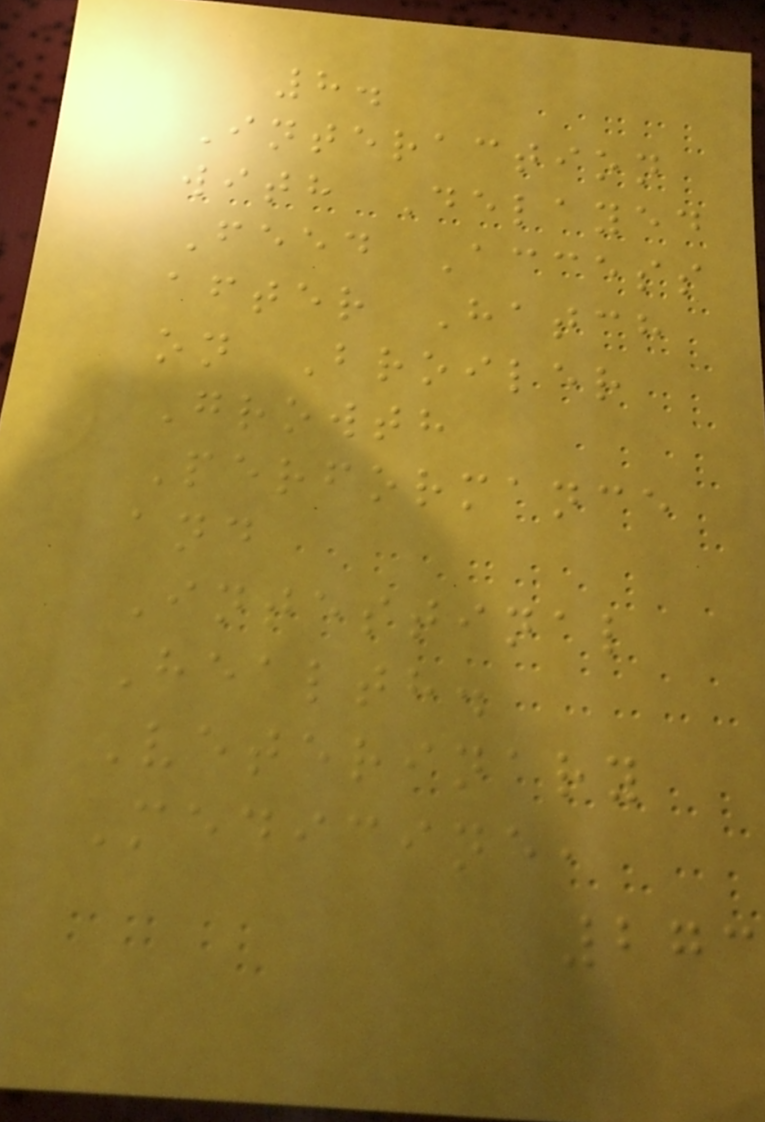8.
Interaction
with Delayed
Feed Access
after Hatch
on Broiler
Growth
Performance
and
Intestinal
Health.
Veterinary
Medicine,
273
